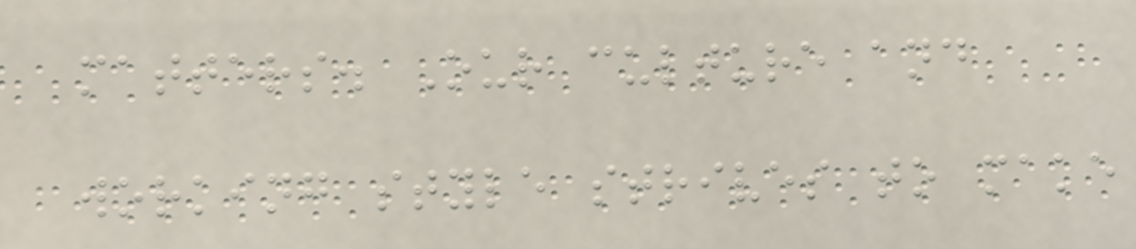matters. Our culture and
working style strives to make
